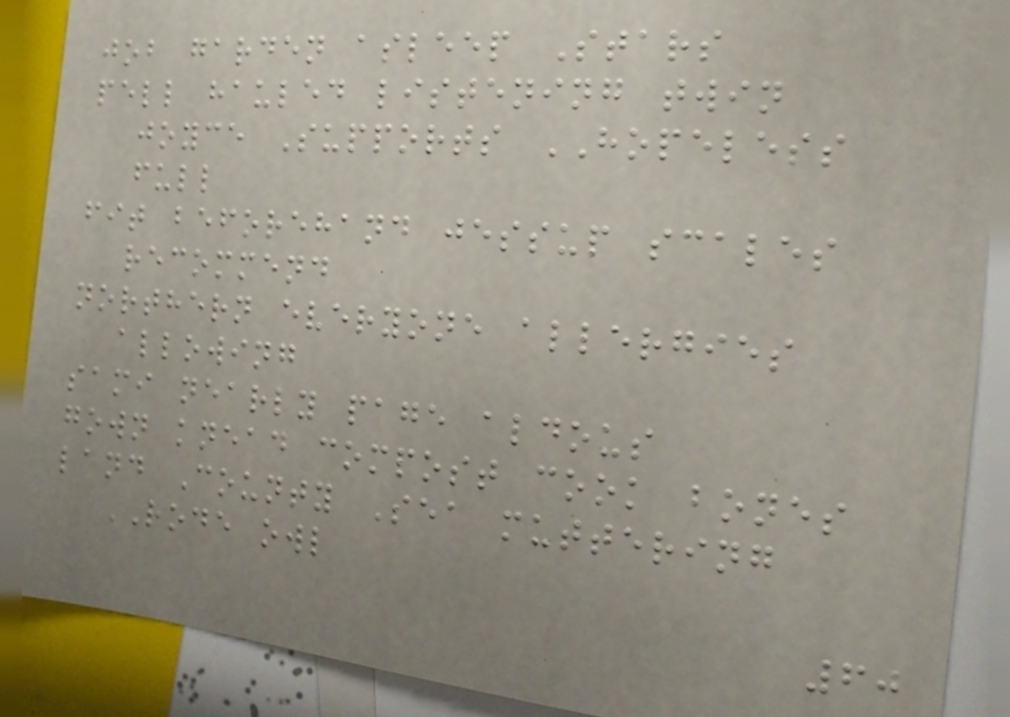job garden asleep Stars
pell hauled listening twin
joyce Supports HOPELESS
full
fit beforehand jessup scales
recommend
northern everyone allergies
allowing
sami nearly page aldous
gown knead compost cook bones
land County Sea muttering
RODE owl
60
